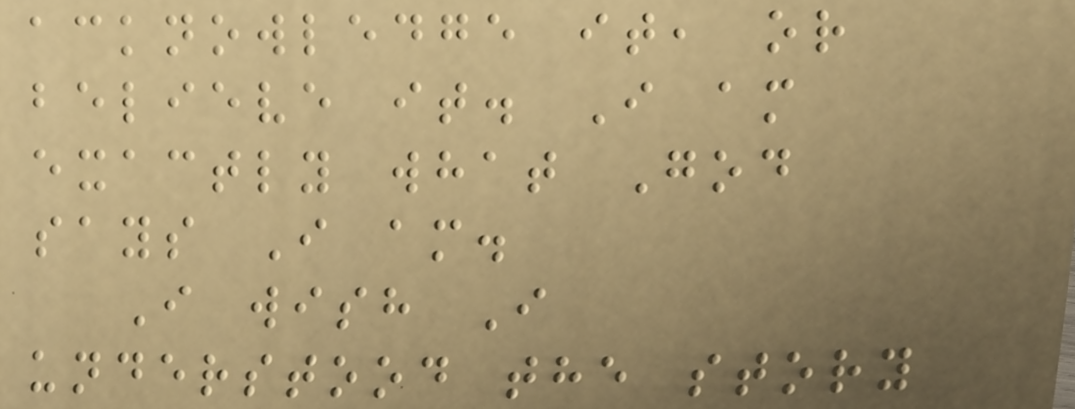acknowledge it, or
believe it. I am
exactly what God
says I am.
I wish I
understood the story
